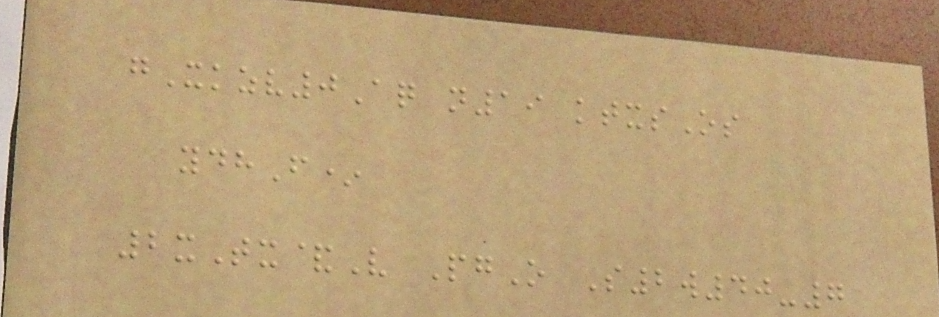gXkzv0Aq n19 ktxsOs
ydhF*
2xTx&V PgO S2w40-7
